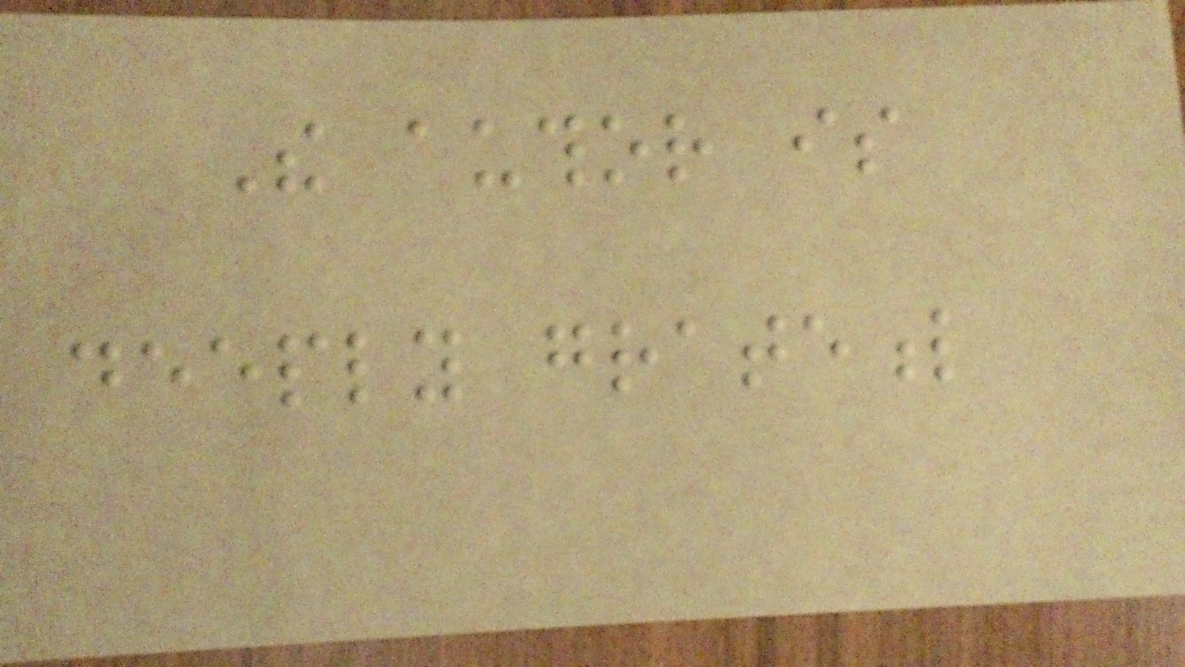The author is
deeply grateful
